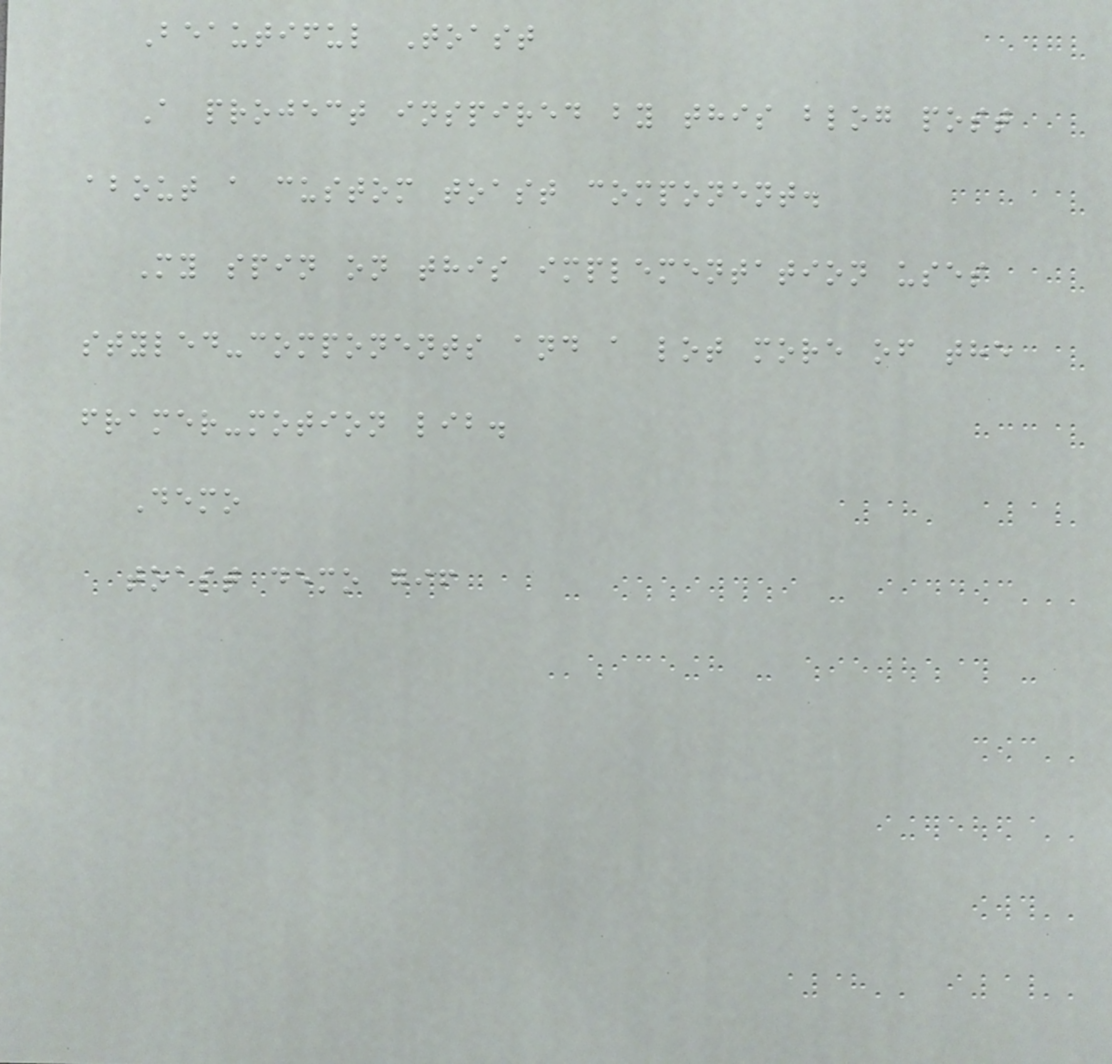Beautiful Toast
A project inspired by this blog post
about a custom toast component.
My spin on this implementation uses
styled-components and a lot more of the
framer-motion lib.
Demo
toast demo gif
